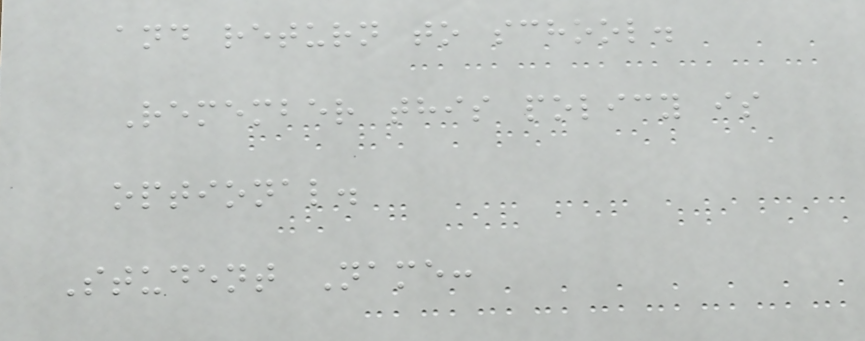and return to school.
Remember this policy is
optional.
Student Name:
